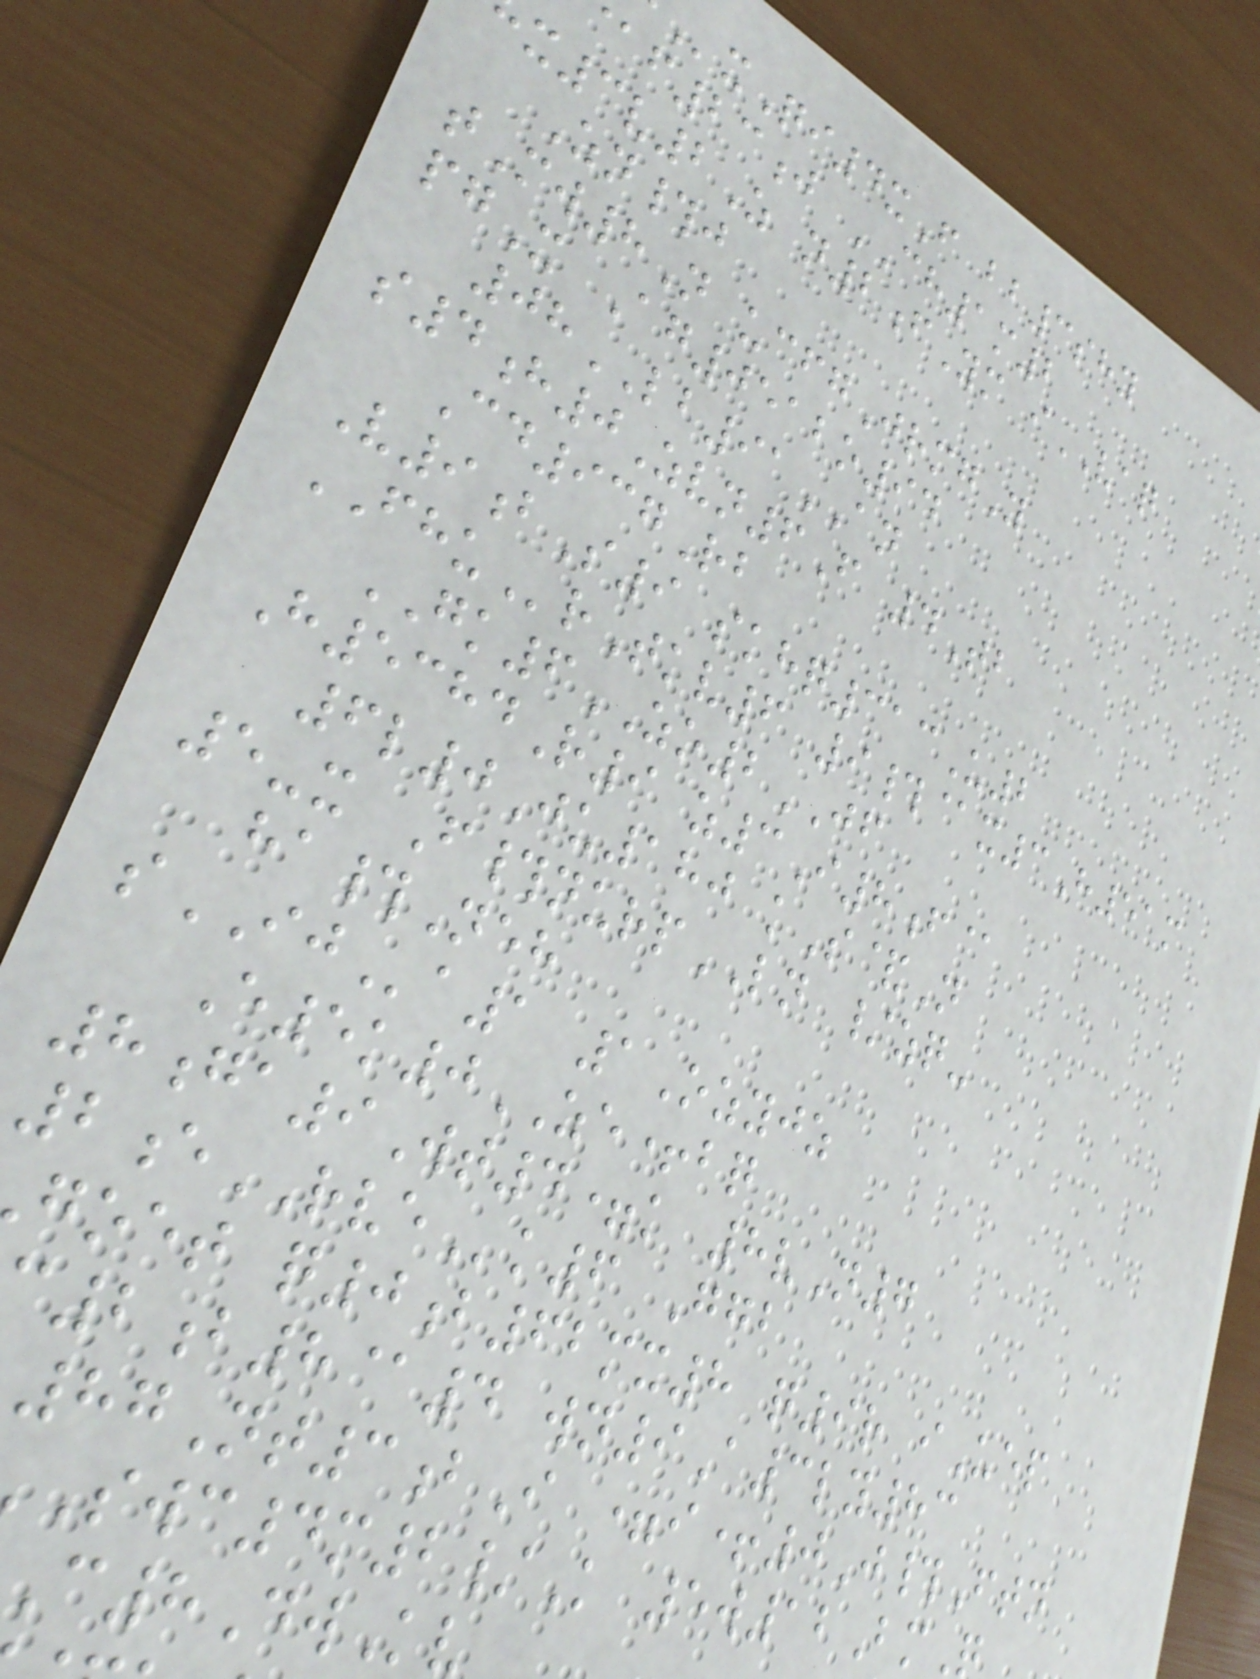xQi4xF bb3shy
f23j CH1m2
x3v2Z n2fYm iVAQ
Zn#j
tMw8N ucfgJrmgY
pgX Ag0512o94
08LB91AN
s4h0Zvn6F 4Tb
Cd937Rb
V9bS9 skhq313U2
FHUrTkv6 9#@x3H51m
GK6ZO2JF
H5384R9 z3I8f@
6l0Ju180 kS&N
5-x F#nurpLN /zq-
ha#Neh
sIJa1 1Ozyjz
E5k0ZE+bq
8ga9Wt4=k 8vN7
2eRVEk6 Ggb
goet q0b62mx8 q9r iUep
2b8@4 wn9A3ly83
87Nt3bI =i+0J#Ftn
4m2/K 5w12Bm
8DwKv
